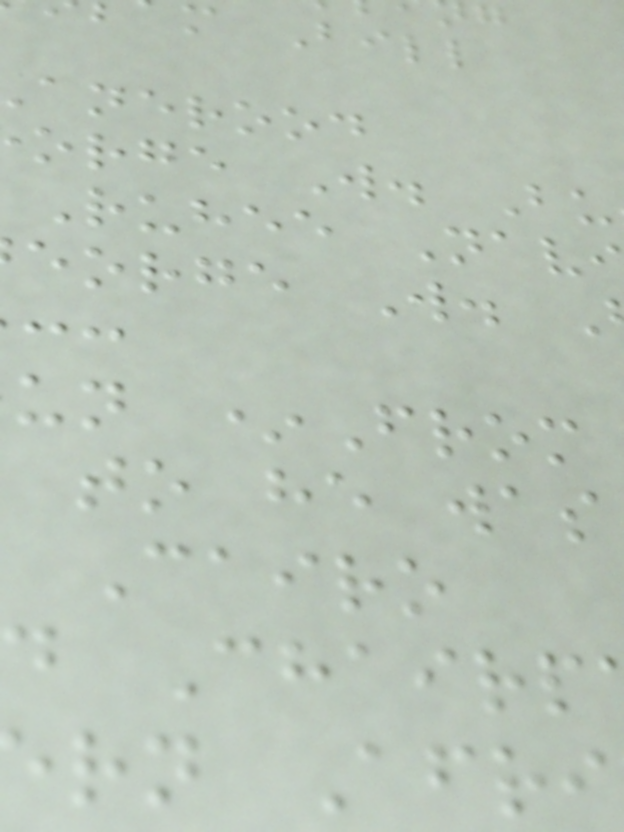m Bill
anerood
orge W. Bu
Ruhee Nav
eorge W.
un *From
to he was
Cairo
d Chairp
rn Afri
